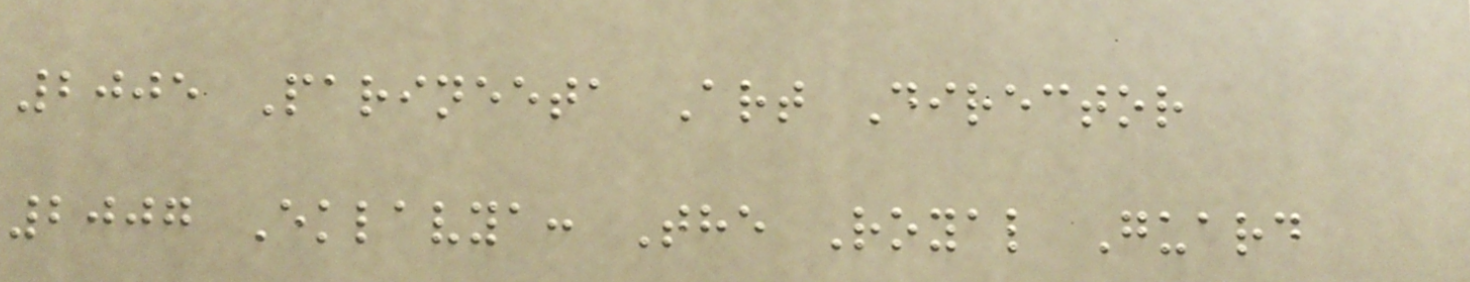2005 Parineeta Art Director
2007 Eklavya: The Royal Guard
